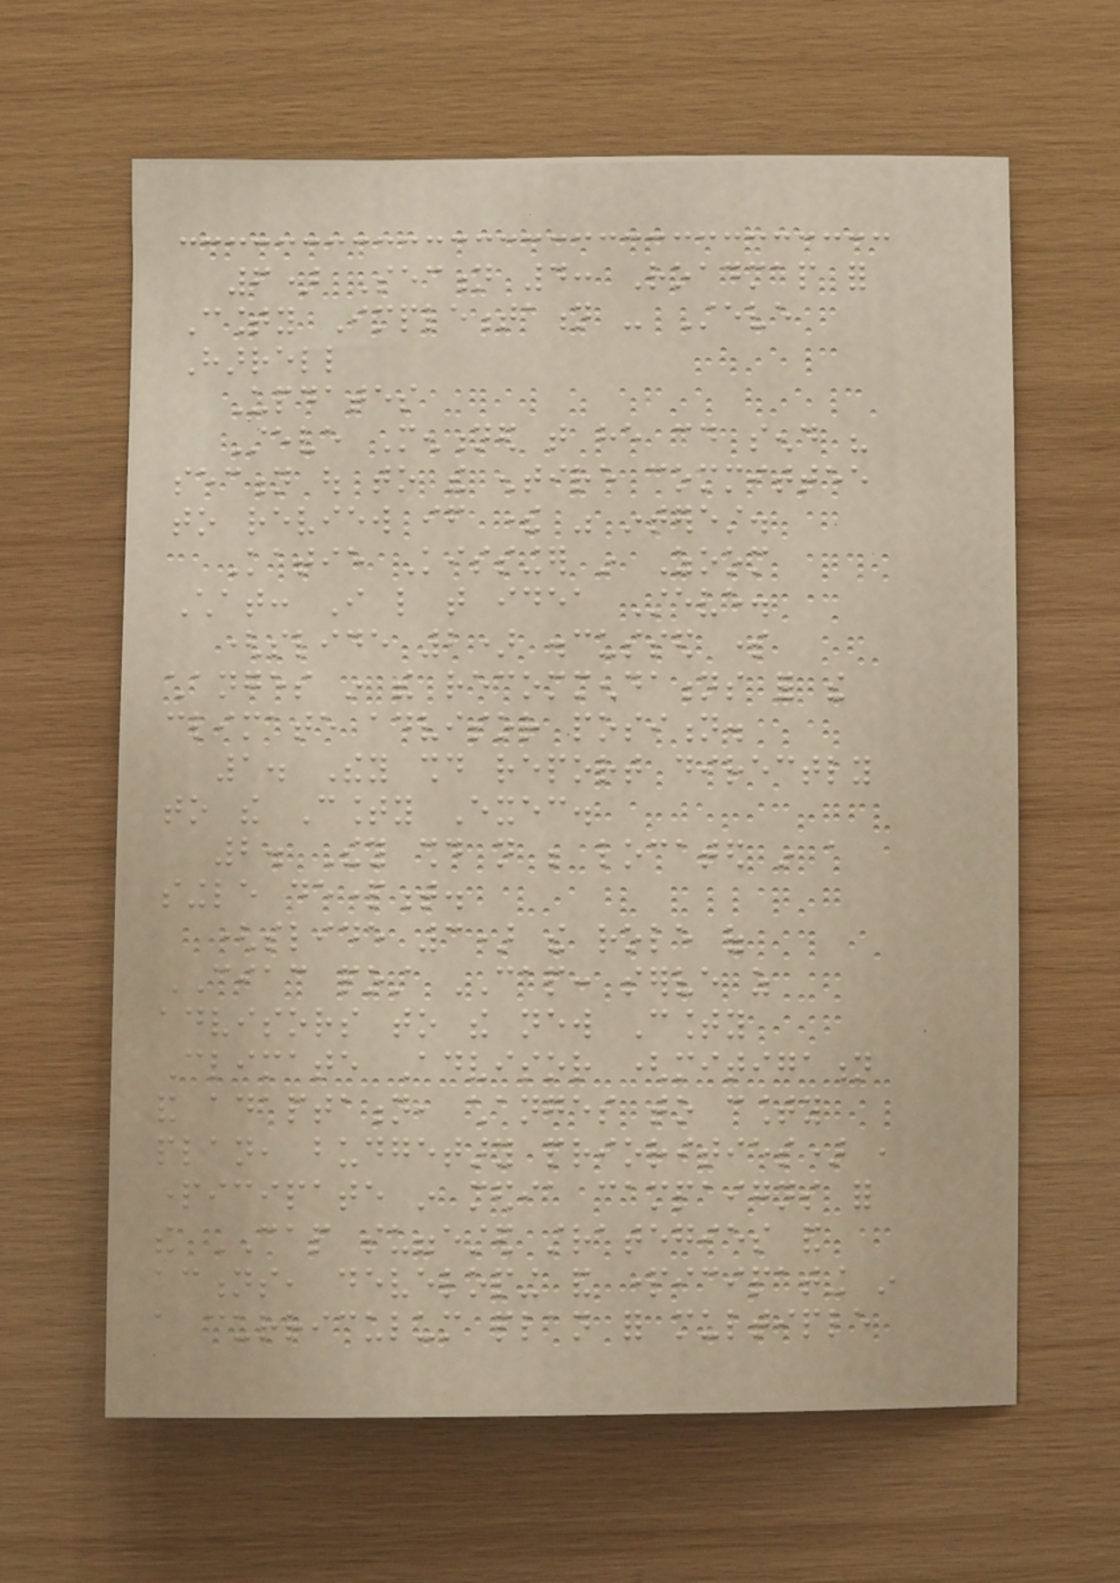6) Section 4: Roadmap for
County Implementation - Steve
Harrell
Updates
Steve Mentioned that he could send his
section out to the entire committee
to review if there was interest.
Katie Kissinger in Zoom
Chat: I like that idea Steve.
(slide 2) discussed some
changes in the recommendations for the
climate advisor position.
1. They should report directly
to the County Exec.
2. They should not be located in a
single department.
(slide 3) the role of
CIAC post CAP: serve as
advisors to the new County
Climate Advisor (mitigation
and adaptation, changes to county
plan, budgetary priorities) ,
participate in media campaigns for
the CAP suggested strategies and
actions, developing and participating in
a curriculum plan for multiple
